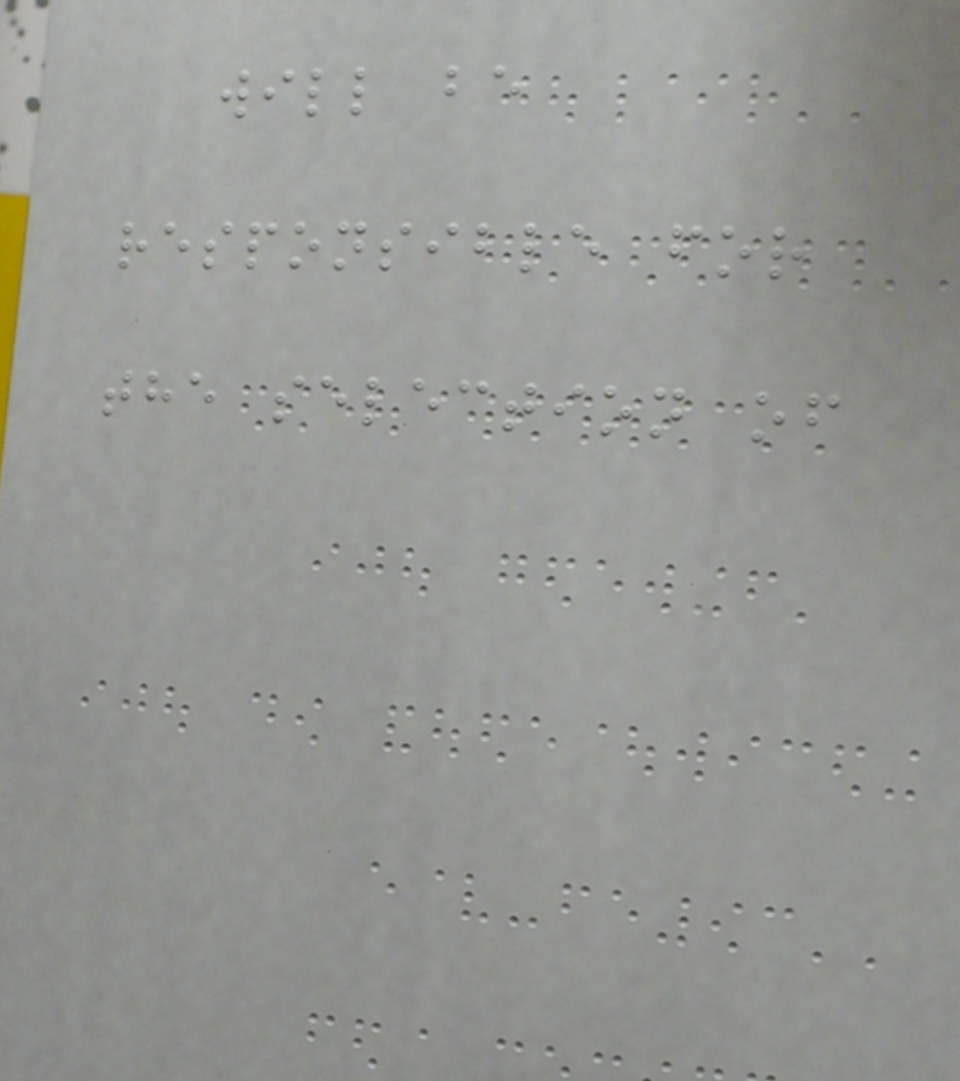will be
responsible for
the selection of
